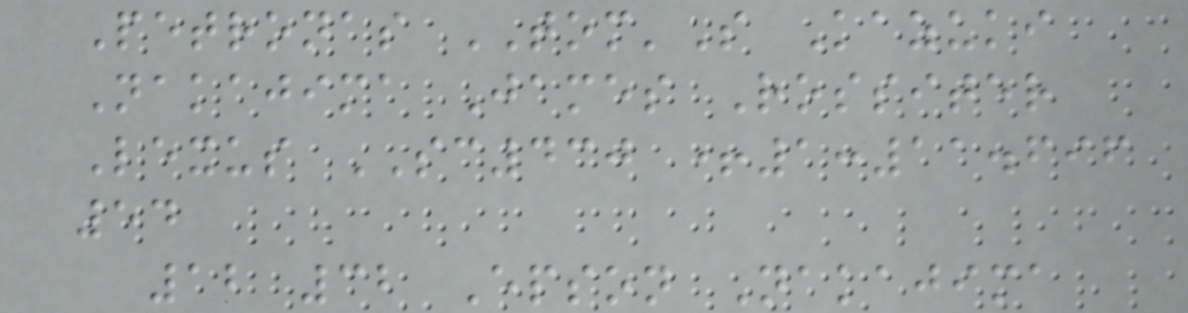Petronas TOM'S Kazuki
Nakajima James Rossiter
Lexus SC430 +1:11.696
54
12 32 Epson Nakajima
